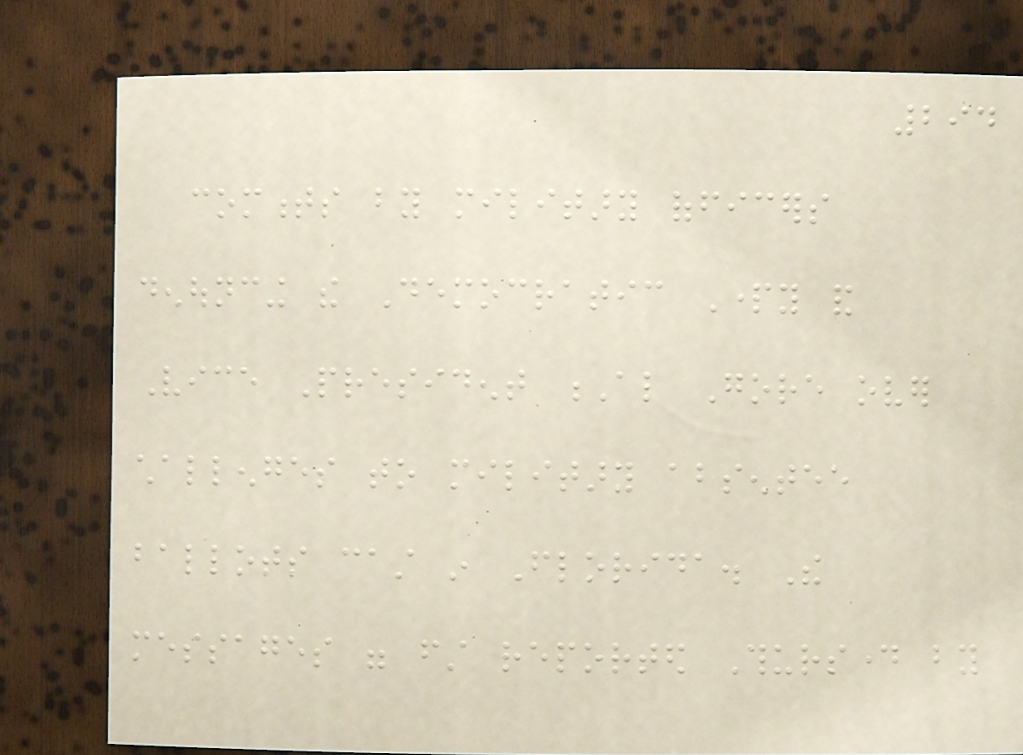294
comments by military officers
denouncing the Democratic Party and
Vice President Al Gore over
challenges to military absentee
ballots cast in Florida. The
messages were first reported Thursday by
